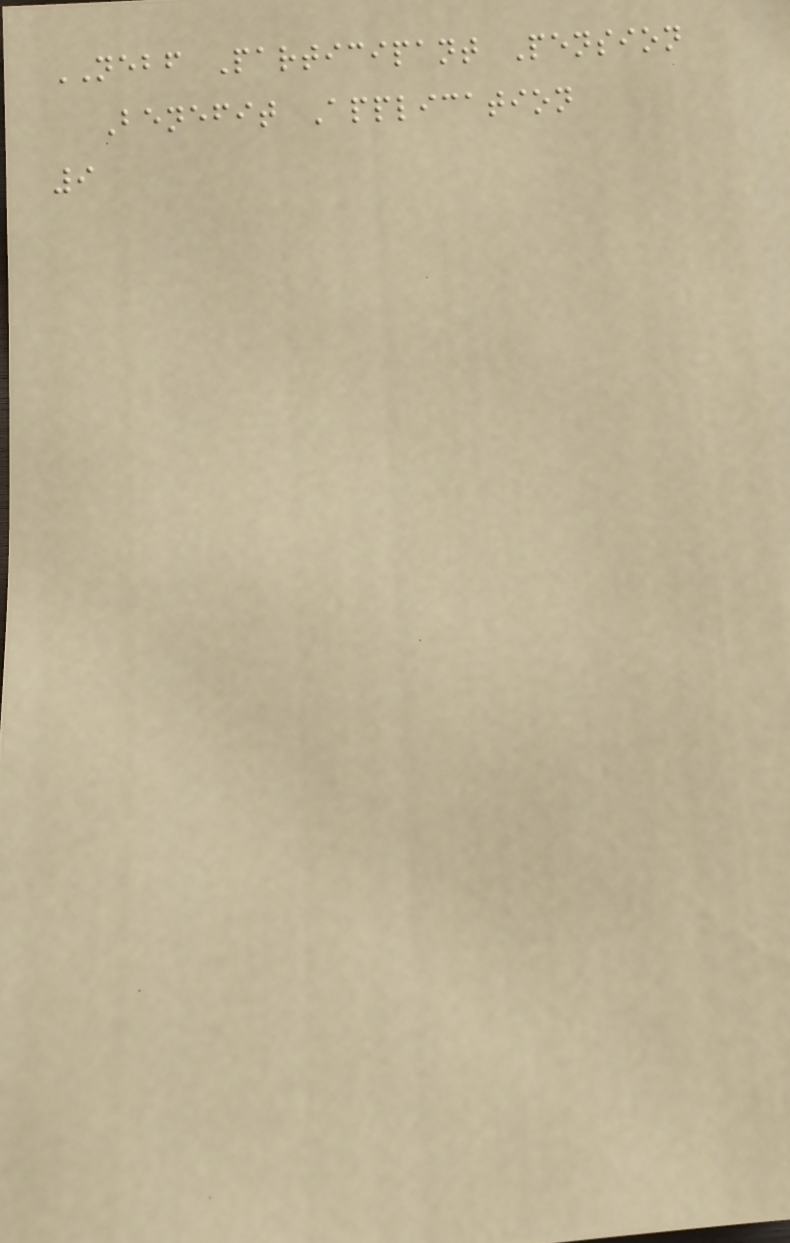NEBF Participant Pension
Benefit Application
9
